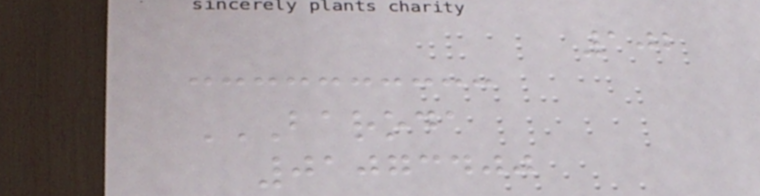102
BARODA
01073400
